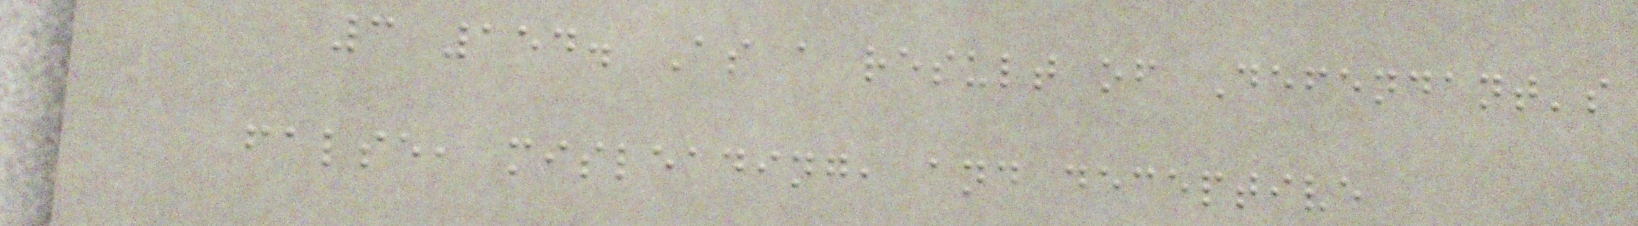3 154. As a result of Defendant's
false, misleading, and deceptive
